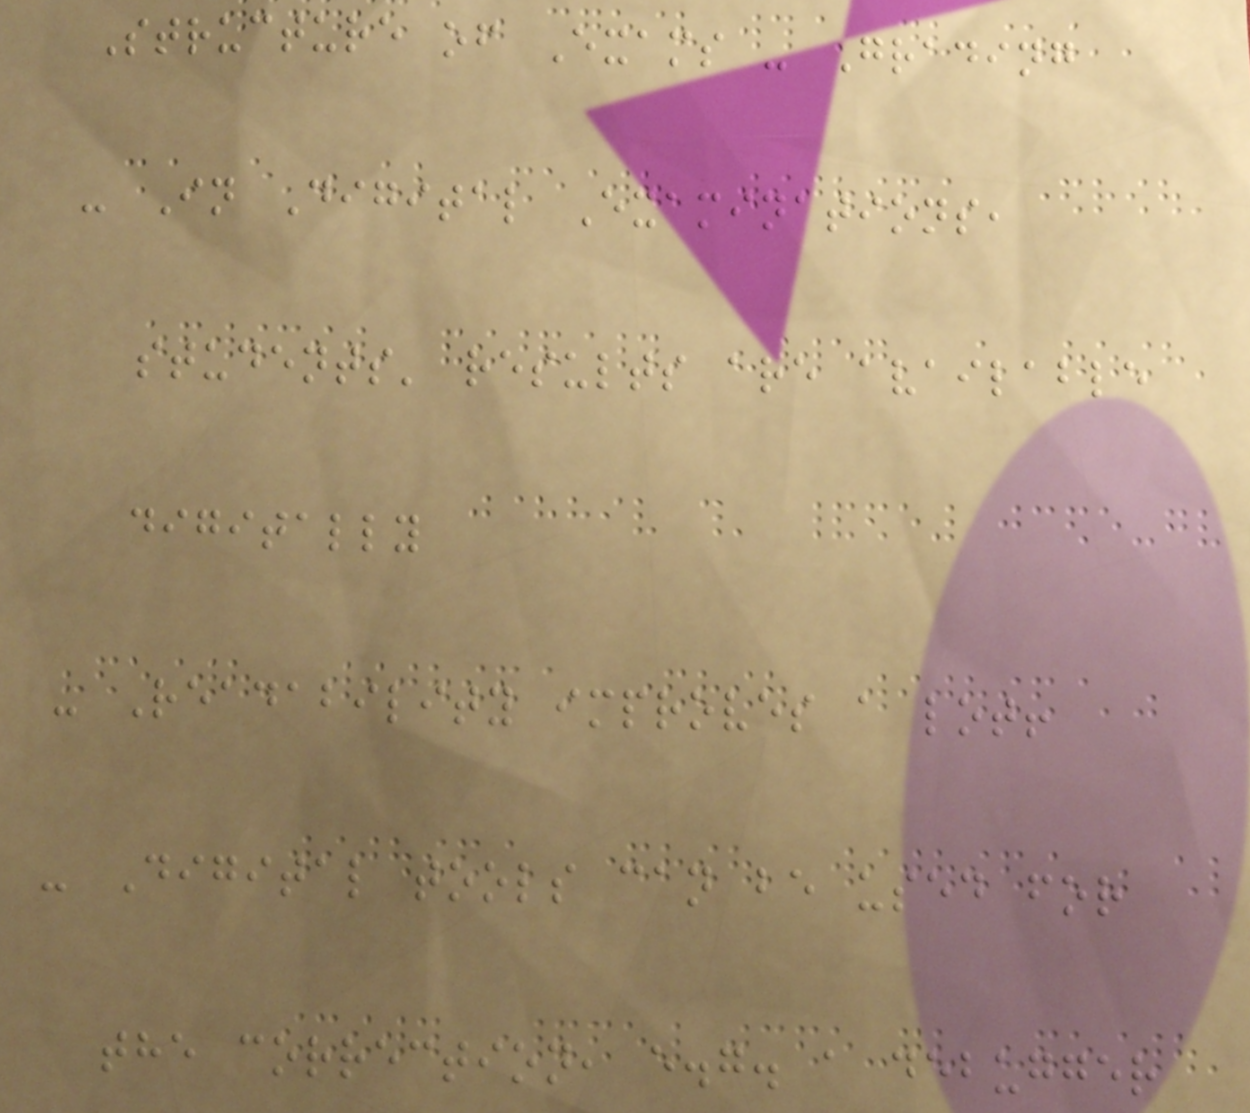Structure of Exams - Grading
- In Digital Examinations,
students' results are available
digitally
- Readability improves a lot!
- Digital tools can be used for
the correction, e.g. a debugger
